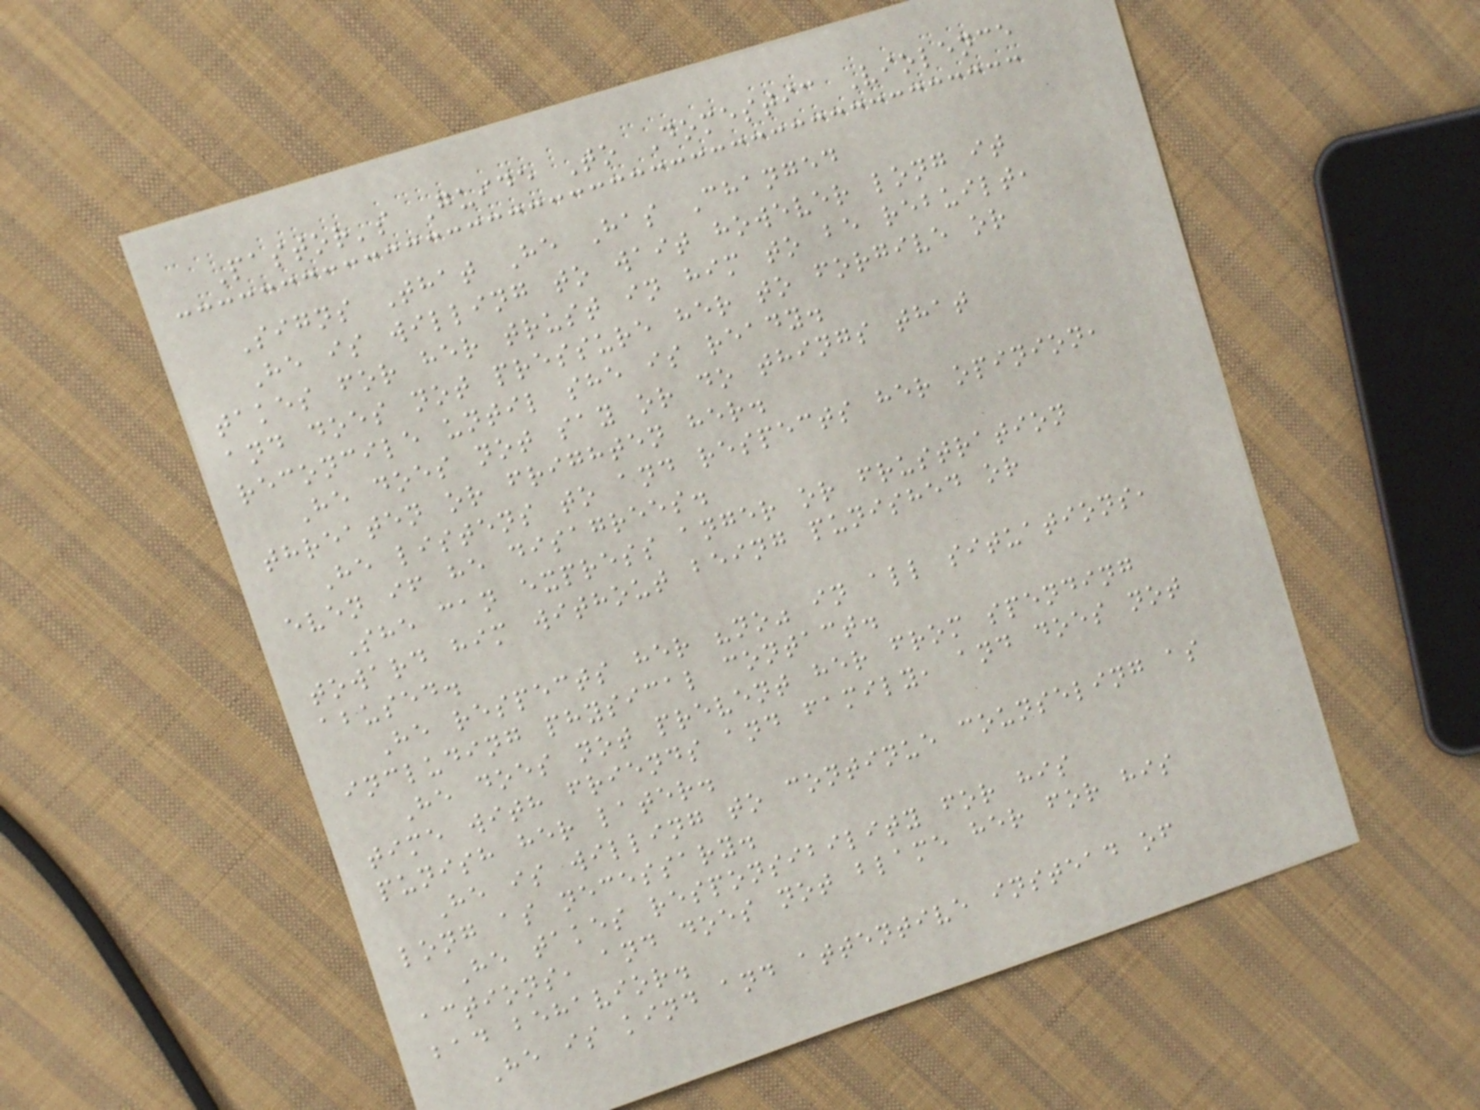Pastor's Guide To Domestic Violence
Signs That He Has Changed
He is willing to wait however long it
takes for her trust in him to be rebuilt,
and does not pressure her to forgive or
reconcile until she is ready.
He does not say or do things that
threaten or frighten her.
He listens to and respects her opinion,
even if he disagrees.
She can express anger or frustration
toward him without being punished or
abused.
He respects her "no" in all situations,
including physical contact.
He does not prevent her from spending
time with friends and family, and does not
punish her later.
He is willing to continue counseling as
long as necessary.
He takes responsibility for his
actions, and does not blame her for his
bad behavior.
He is kind and attentive instead of
